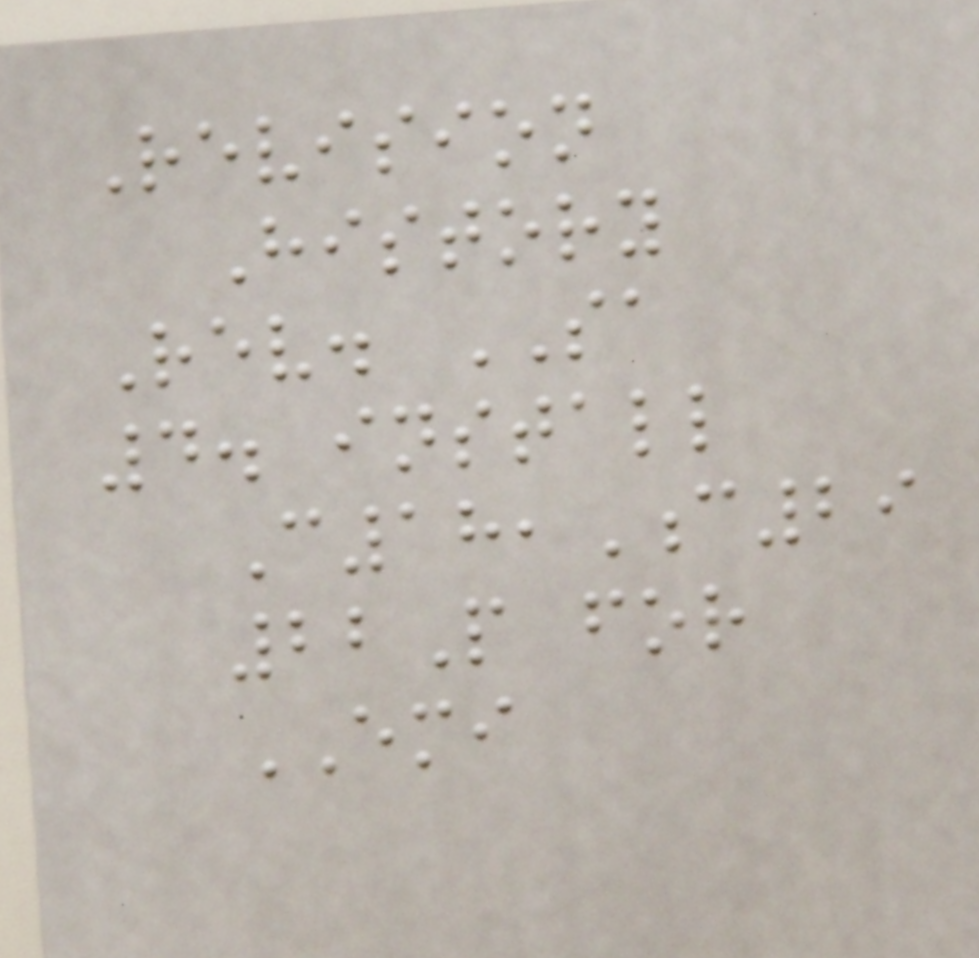Revision
History
Rev. SA
4. install
C18,C29
22P for
EMI
